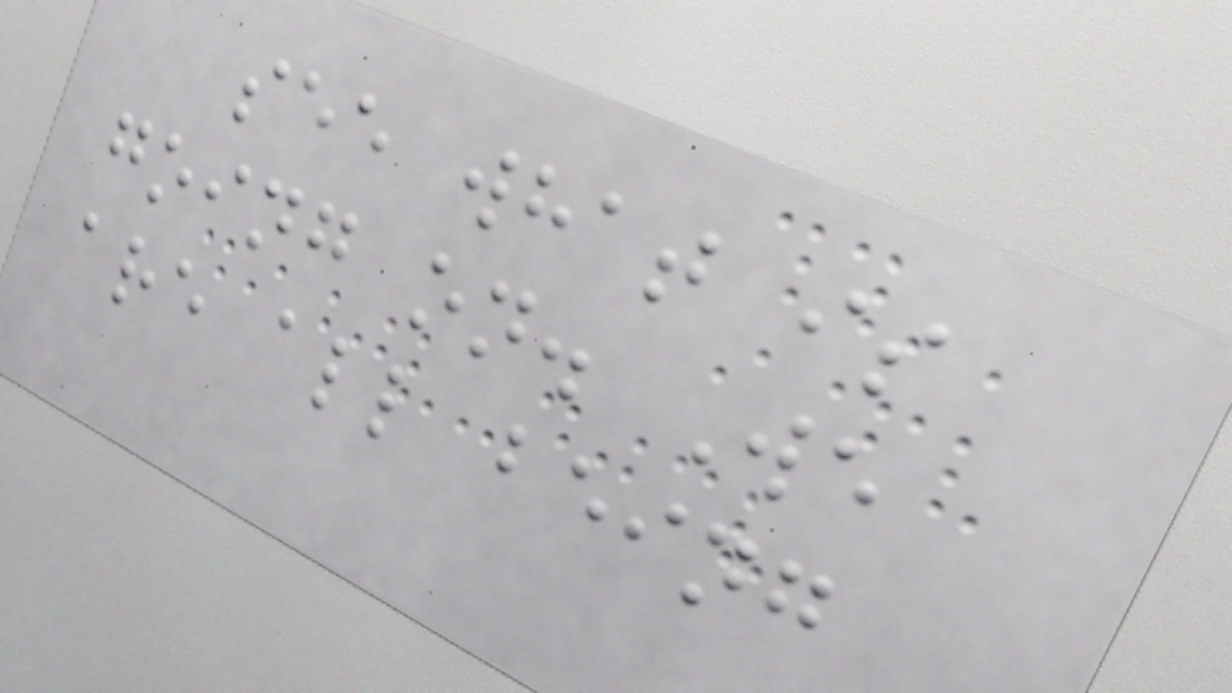see what is
going on. We
are all being
